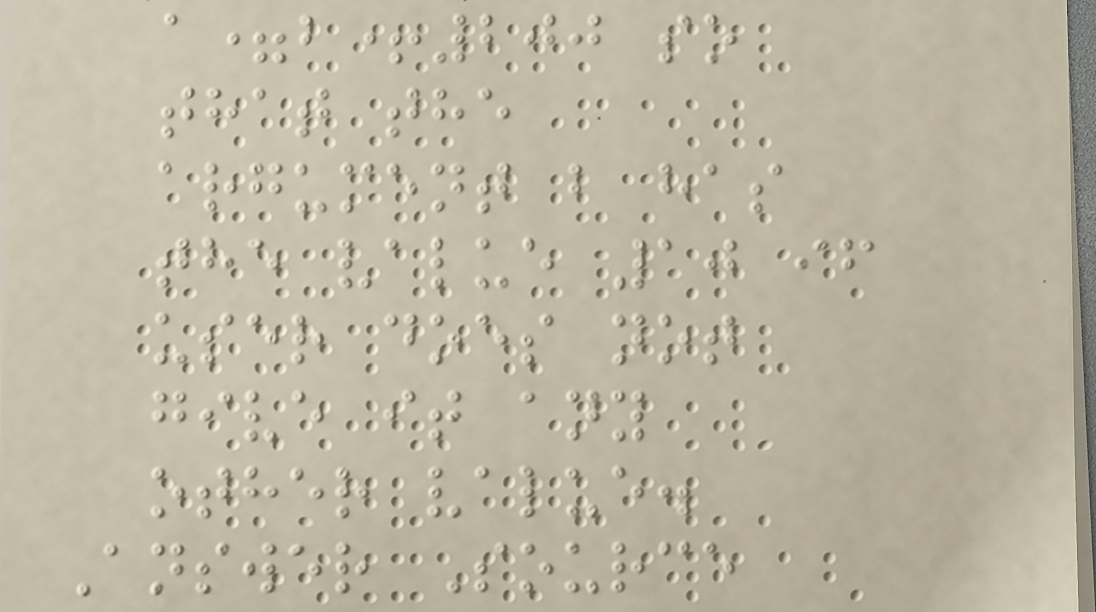a=b+200 so
that the
argument b has
the value 10 if
user does not
give it any
other value.
Answer Source
